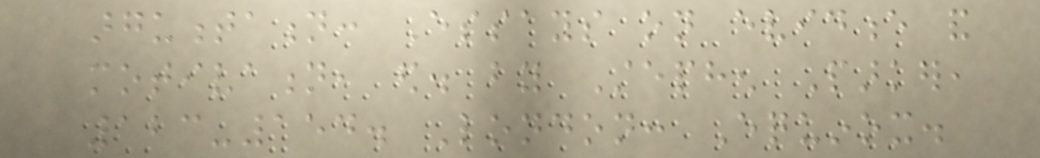argumentation: Essays on evidence and
motivation, ed. by Stephen Parker,
123-154. London: Equinox.
